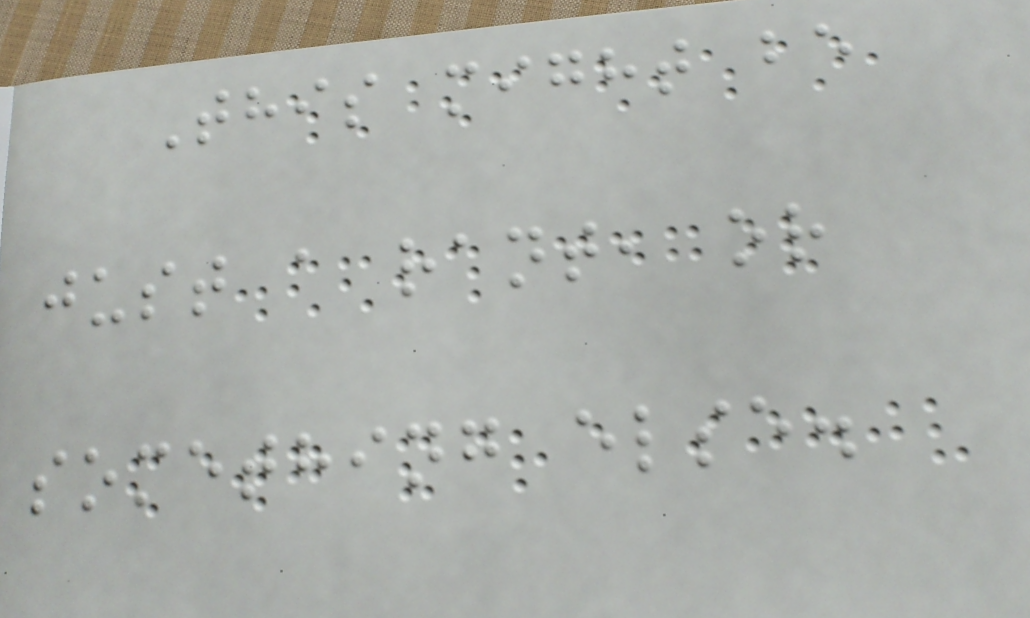This might be
just a rant, or
something else.
